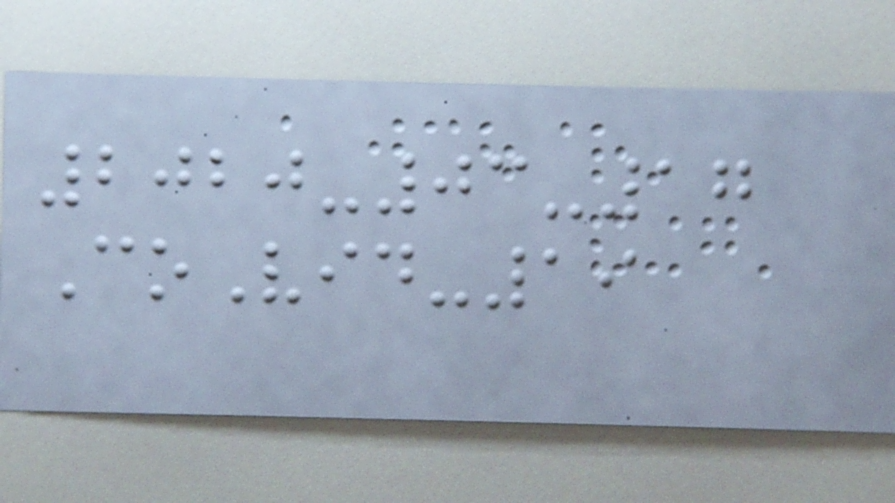2020-03-17
CoVid-19
